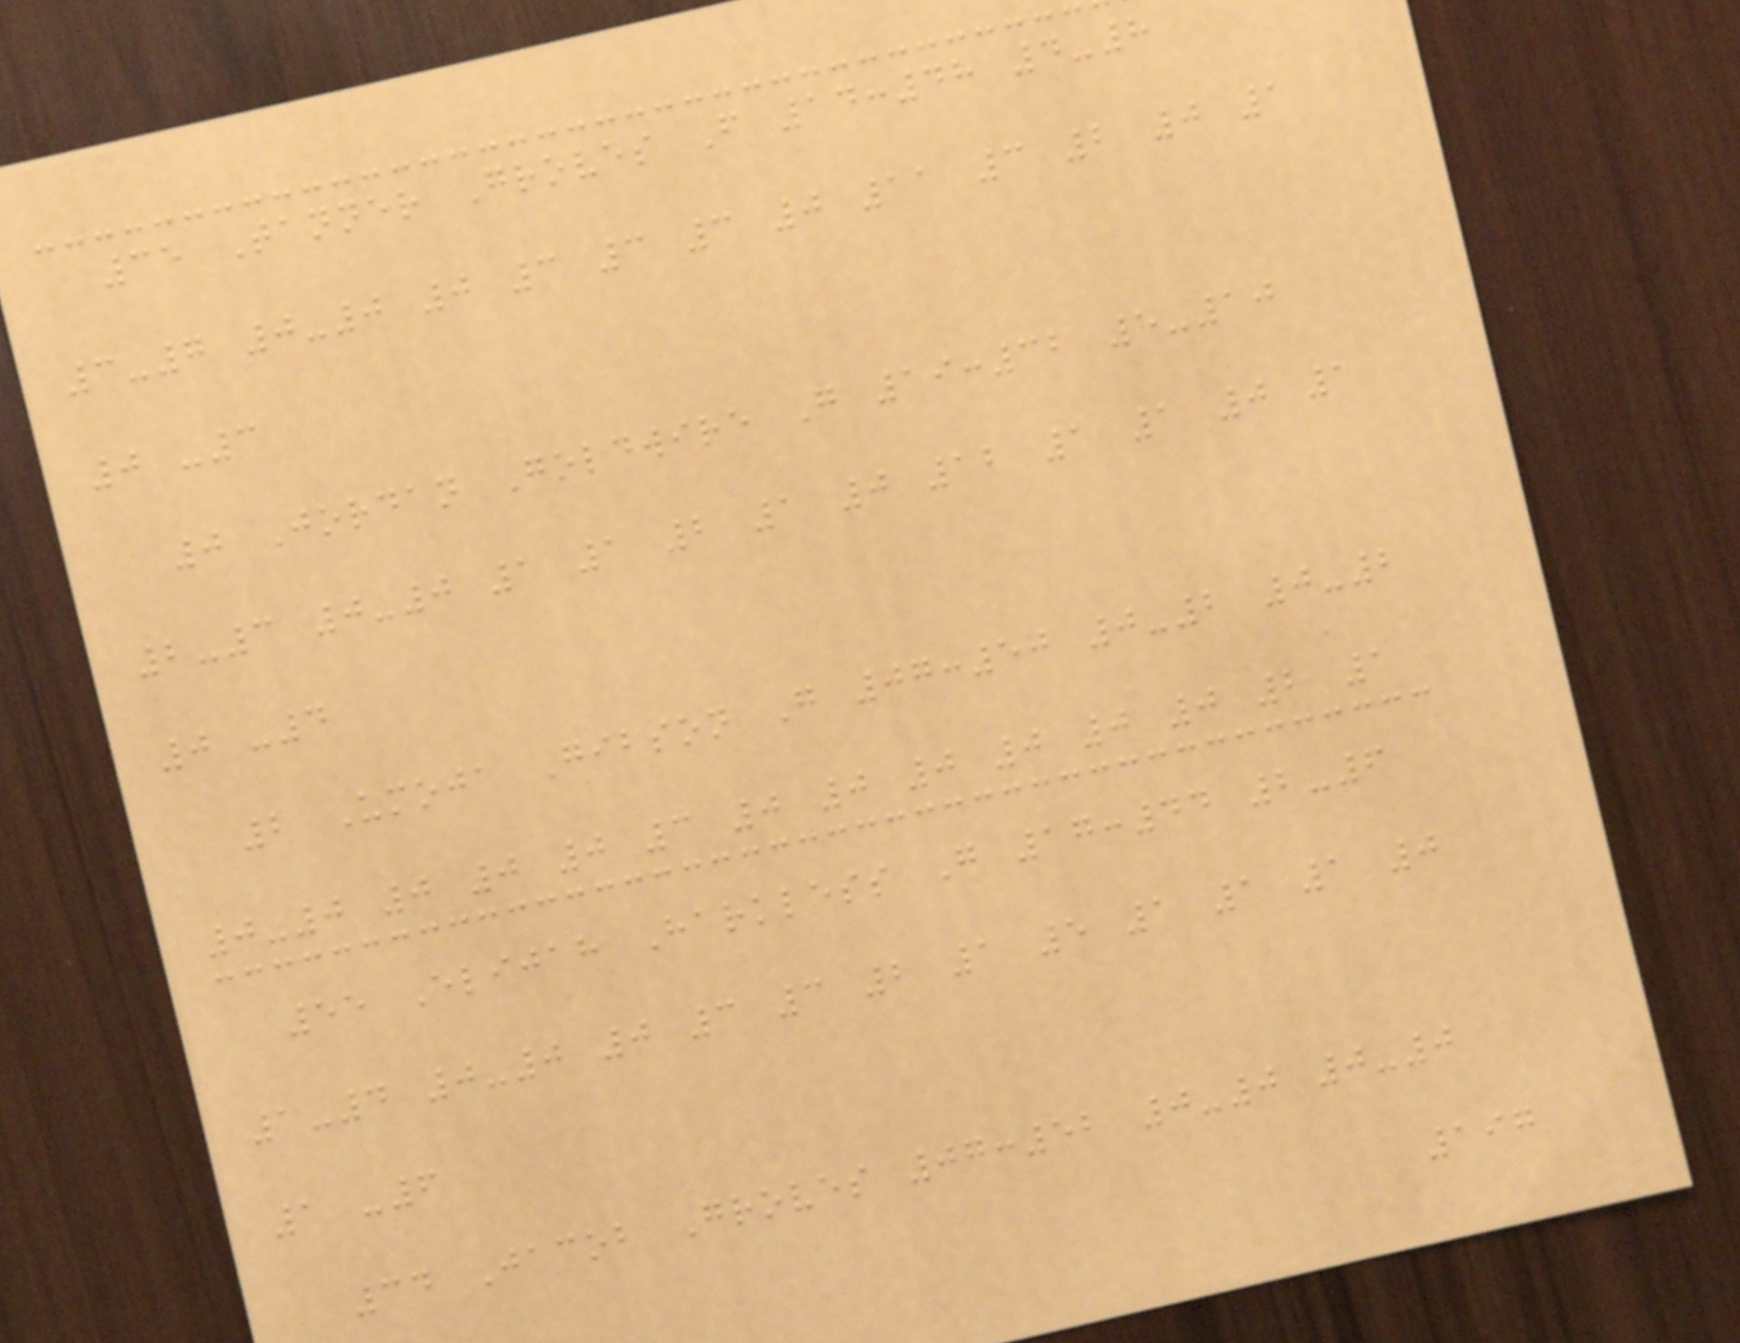35 Tanner Groves F 14:48 4-8
3-7 0-0 0 3 3 3 0 11 3 2 0 1
0 -3
0 Jordan Goldwire G 19:32 5-10
2-3 0-0 1 1 2 1 0 12 1 1 0 1
0 -4
2 Umoja Gibson G 07:50 0-2 0-2
0-0 0 0 0 3 0 0 0 0 0 0 2 1
55 Elijah Harkless G 17:44 2-6
1-4 0-0 0 3 3 2 1 5 1 1 1 0
1 -6
34 Jacob Groves 07:52 0-0 0-0
197
